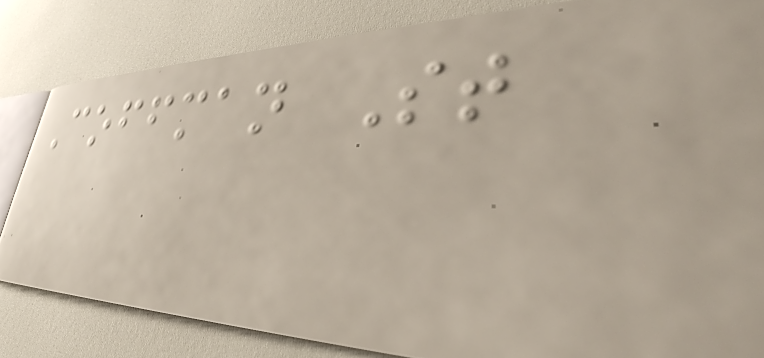Coffman St
